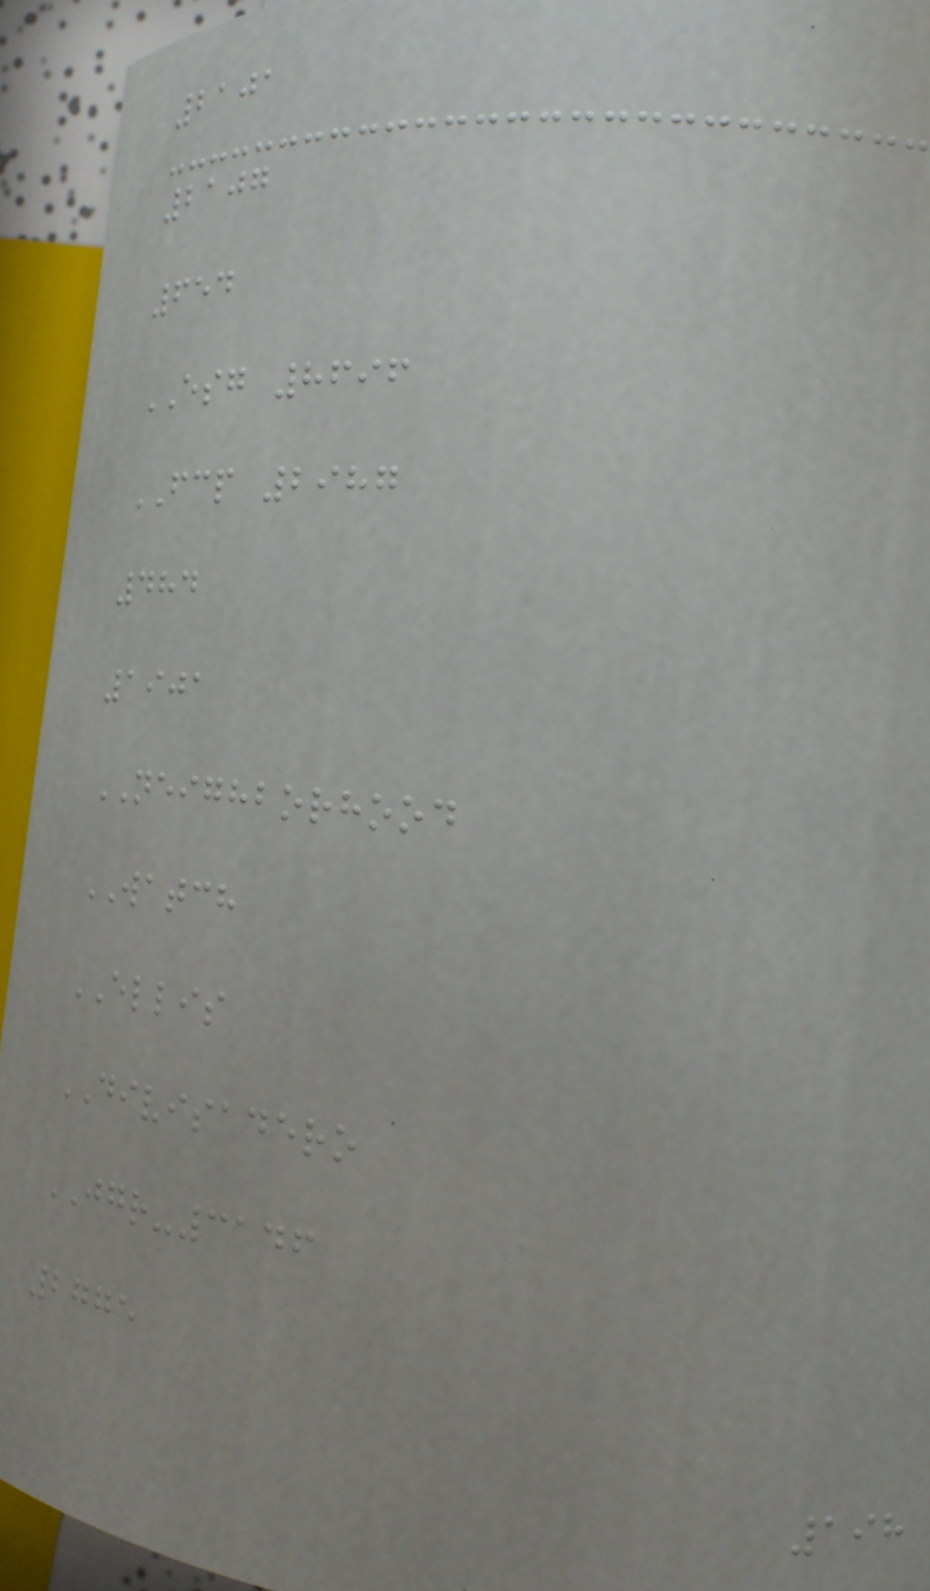2101
2107
654
ESG 8696
FCP 2987
484
1901
NEIGHBORHOOD
WATCH
ELLIS
DIVISADERO
JGR-3146
2775
198
